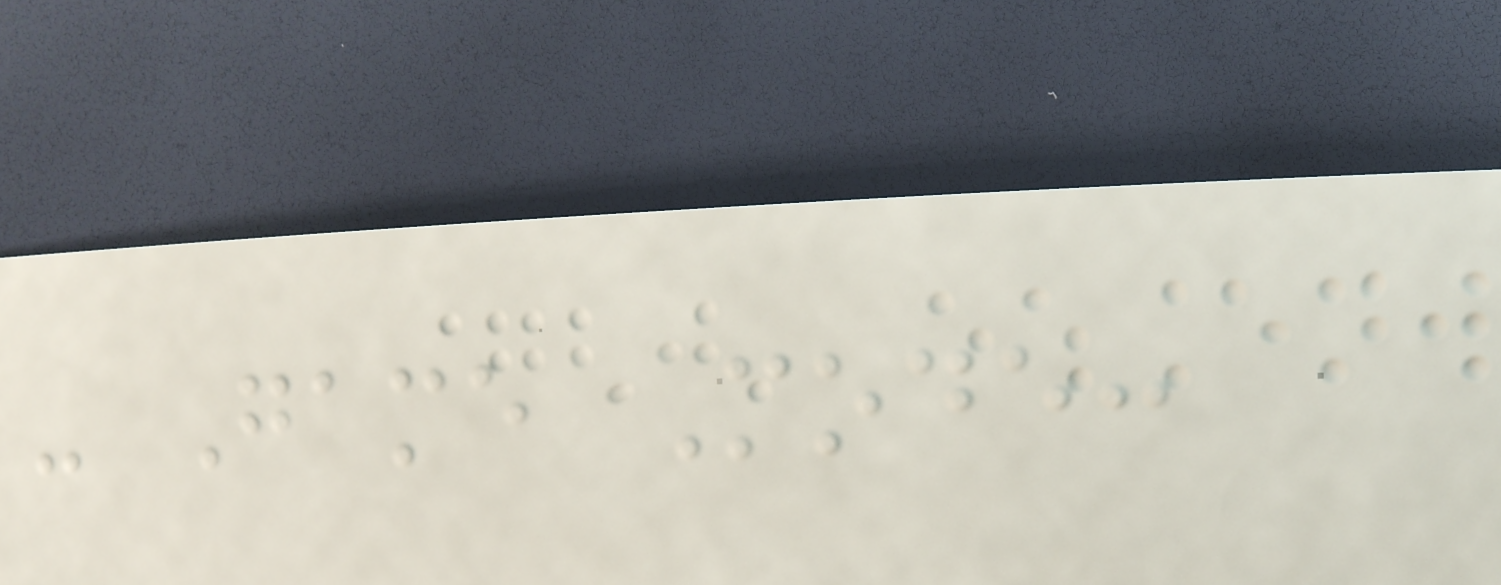- Game Mode:
